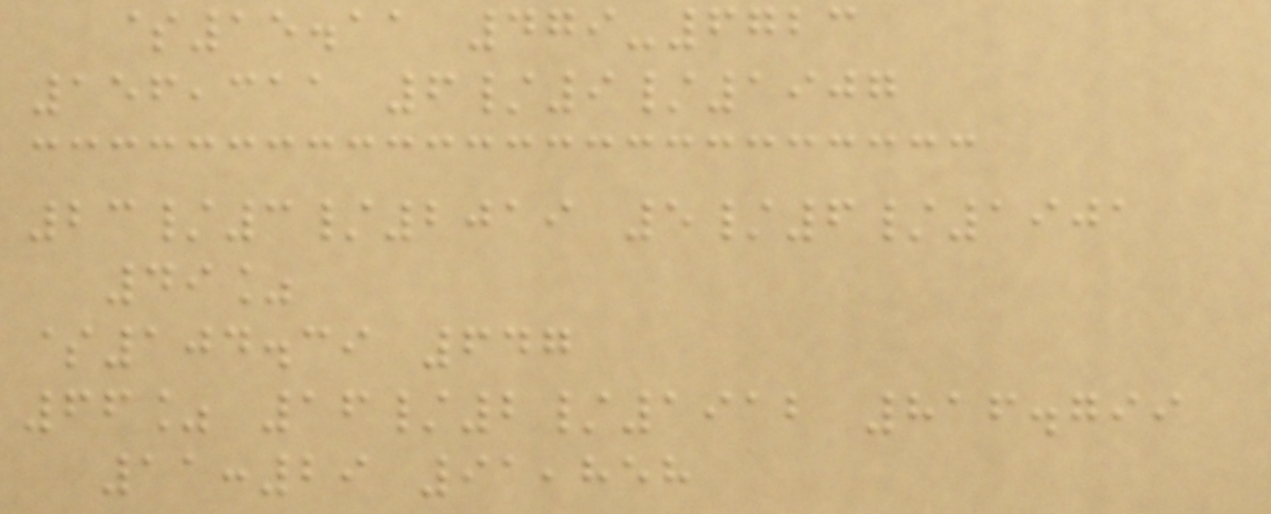$15.11 479-6723
156,311 6/9/1907
23/3/2019 5/6/1901
49%
$104.39 647
66% 16/2/1912 816.799
11:29 91,858
